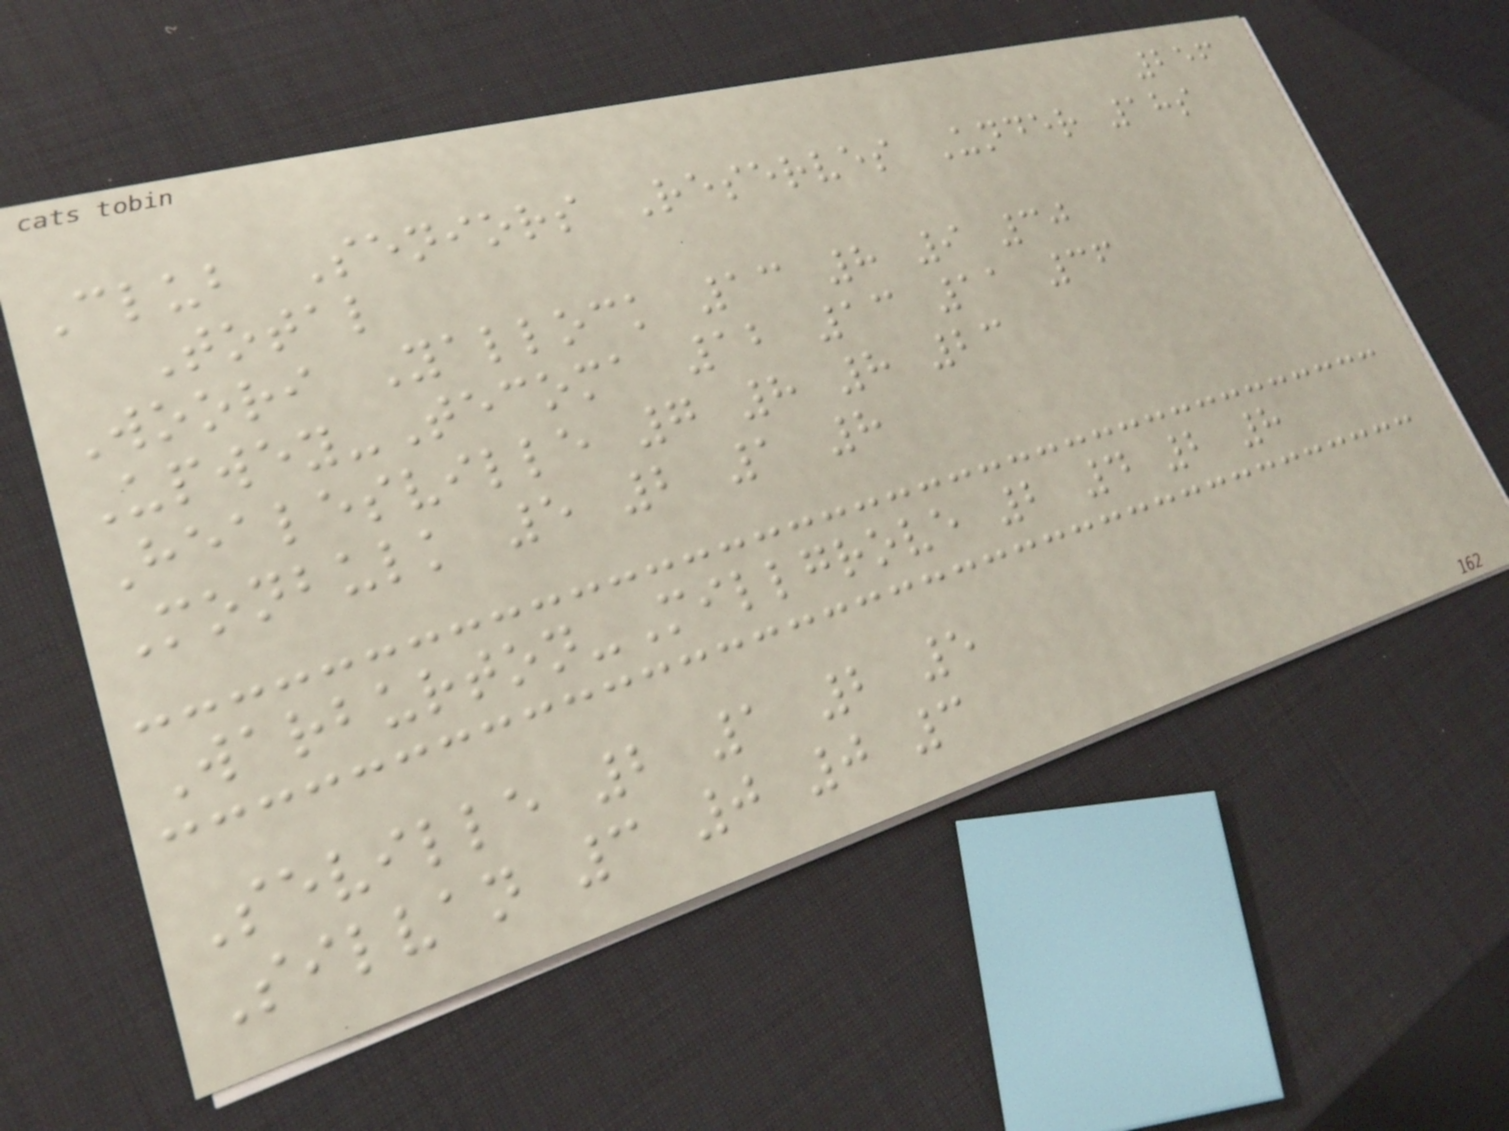256
Club Seniors Reserves Under 18s
Total
Woori Yallock 13 8 9 30
Upwey-Tecoma 12 13 11 36
Healesville 7 8 8 23
Monbulk 5 2 1 8
Warburton-Millgrove 2 4 2 8
Seville 2 1 2 5
Silvan 3 0 0 3
